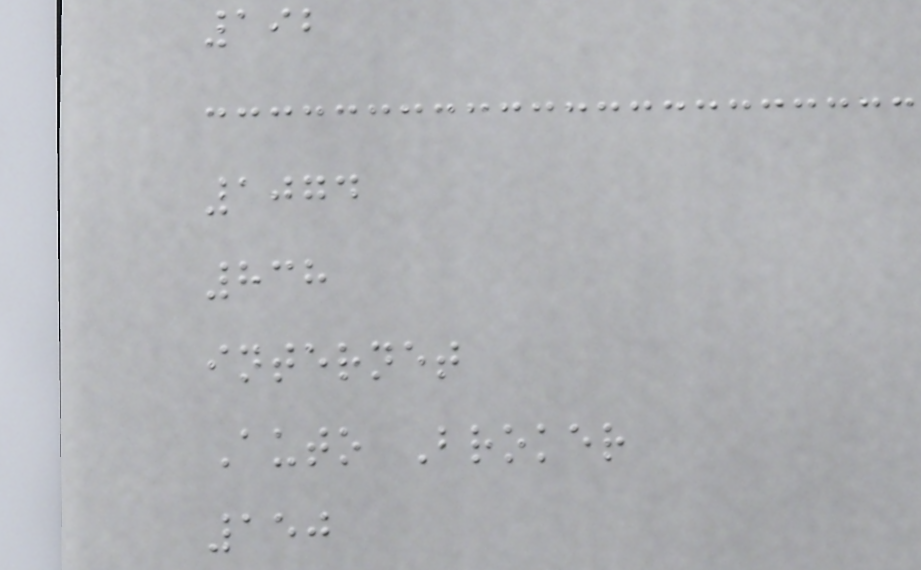192
1074
838
internet
Auto Broker
150
